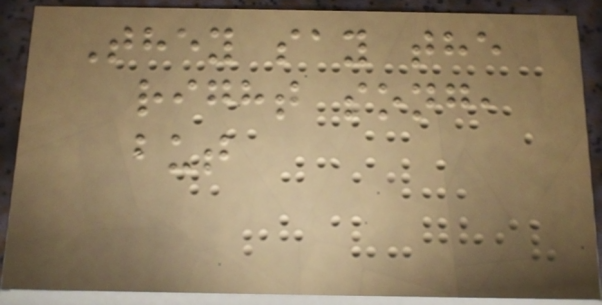They say the
right song,
but
